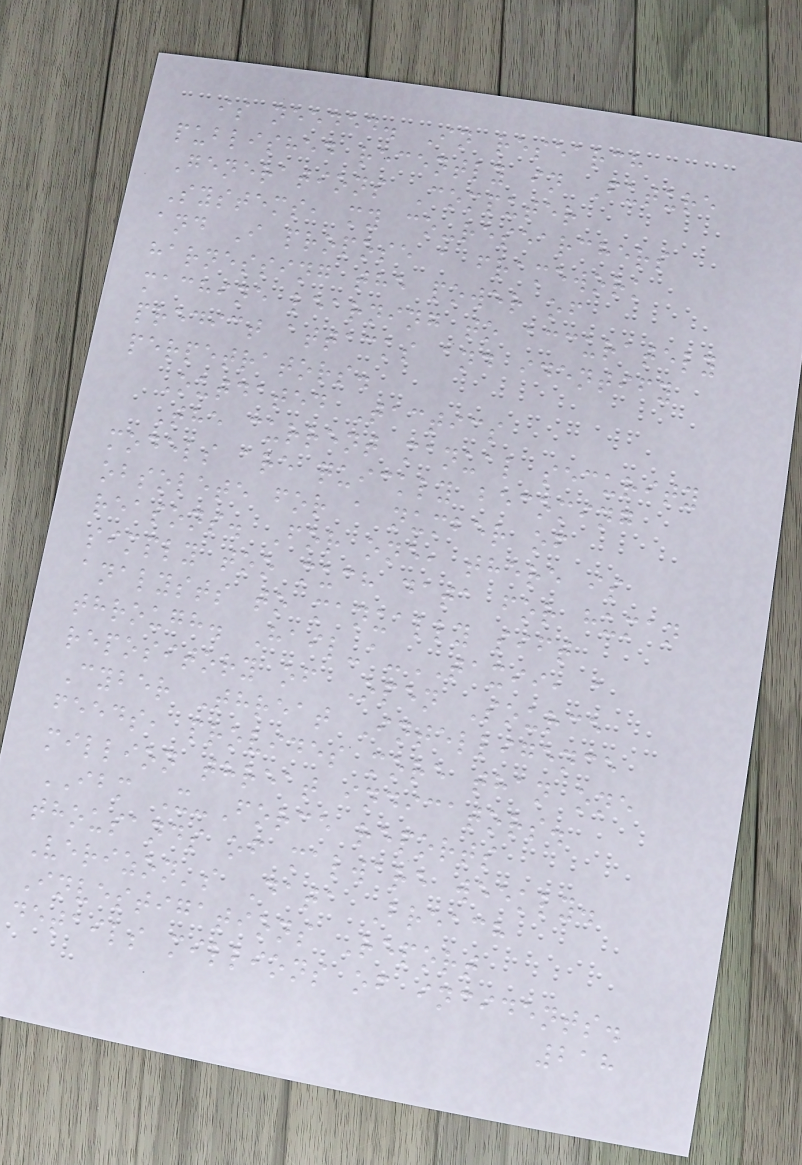is needed. In research
published recently in Future
Generations Computer
Systems, my co-researchers
and I propose a framework
harnessing the power of
machine learning to accurately
predict attacks and identify
perpetrators.
Outdated Tactics
The current manual security
models are quickly becoming
obsolete for a number of
reasons. For one, there is
simply too much data for human
analysts to manually sift
through. Hail-a-TAXII, a
repository of Open Source
Cyber Threat Intelligence
feeds, provides more than one
million threat indicators.
IBM X-Force reports
thousands of malware weekly.
Verizon's Data Breach
Investigations Report
details millions of incidents.
218
